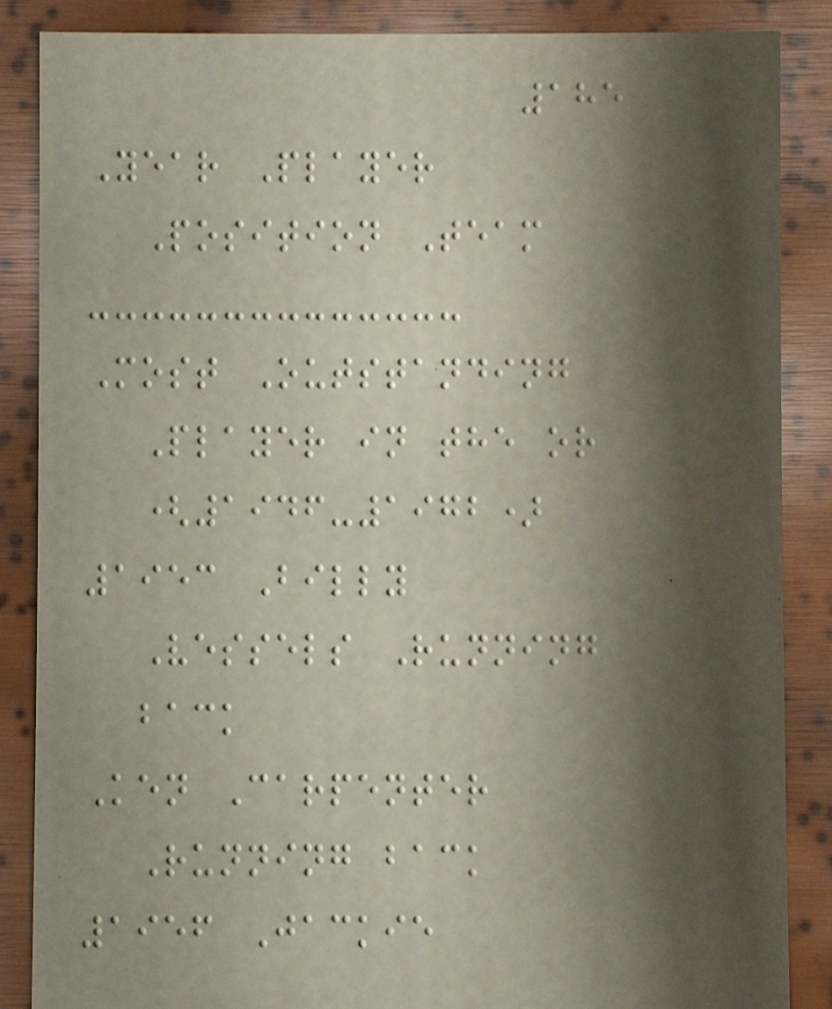185
Year Player
Position Team
Most Outstanding
Player in the or
(1946-1972)
1953 Billy
Vessels Running
back
Ken Carpenter
Running back
1956 Jackie
